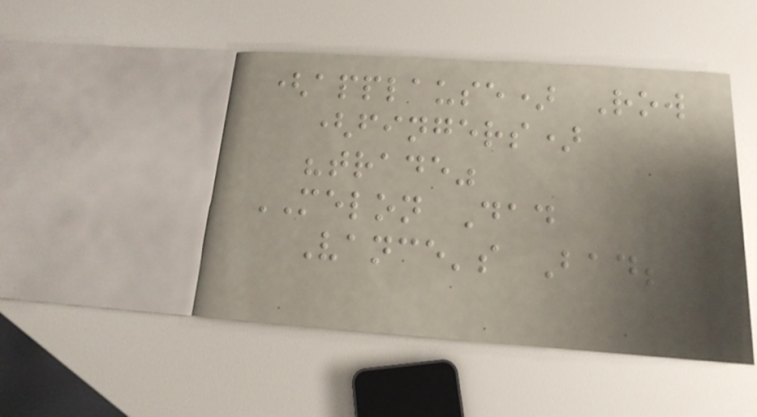(applause) Row
(fingers)
"trade"
MELON Dad
Vance's Bad;
